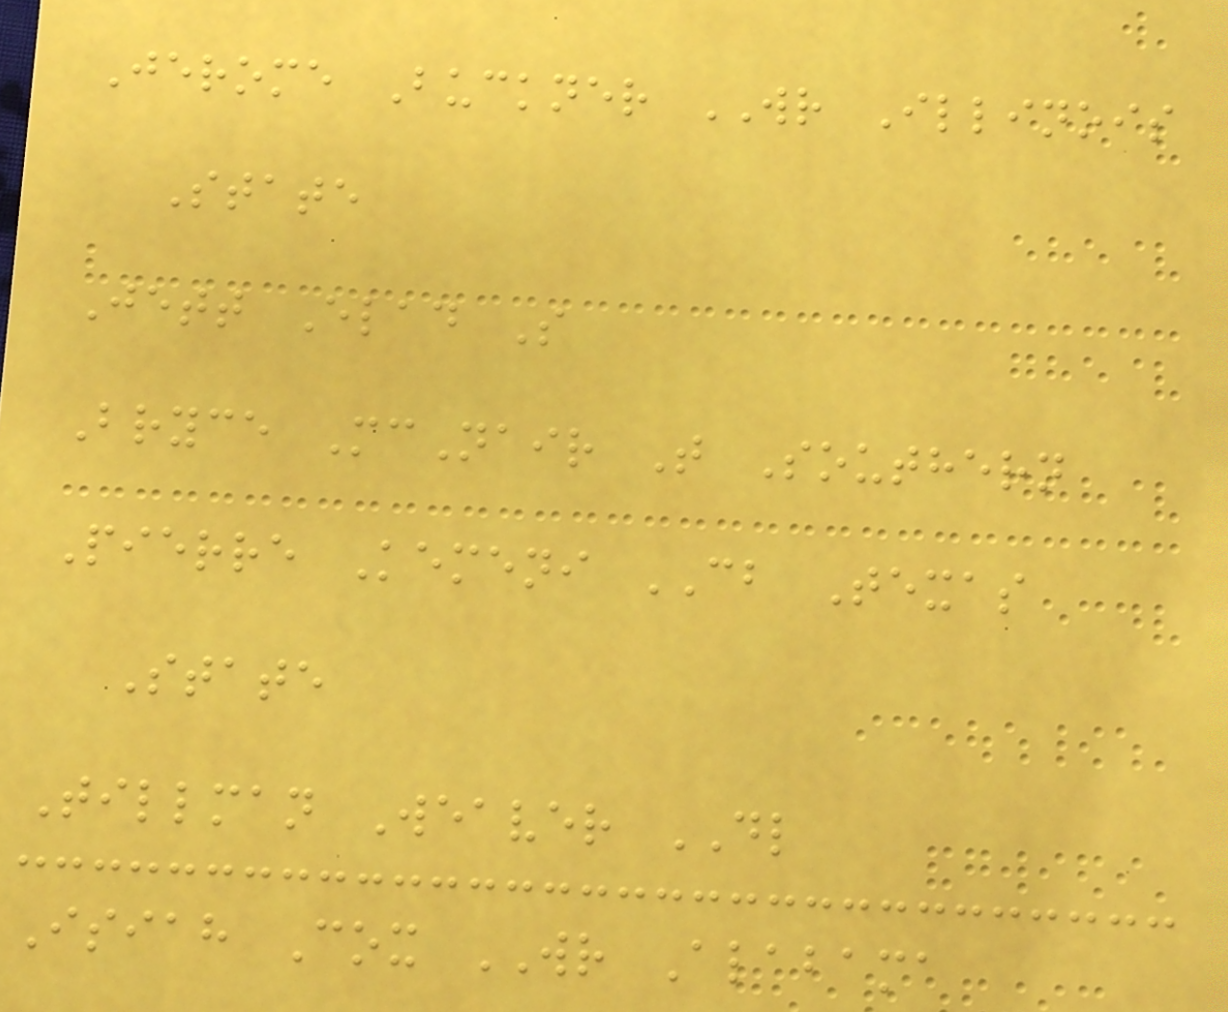Jerome Buckner WR Illinois
State
Jett Elad S
Bryce McNair T Southern
Pierre Kemeni CB Texas
State
Tillman Weaver DL
Isiah Cox WR Alabama
